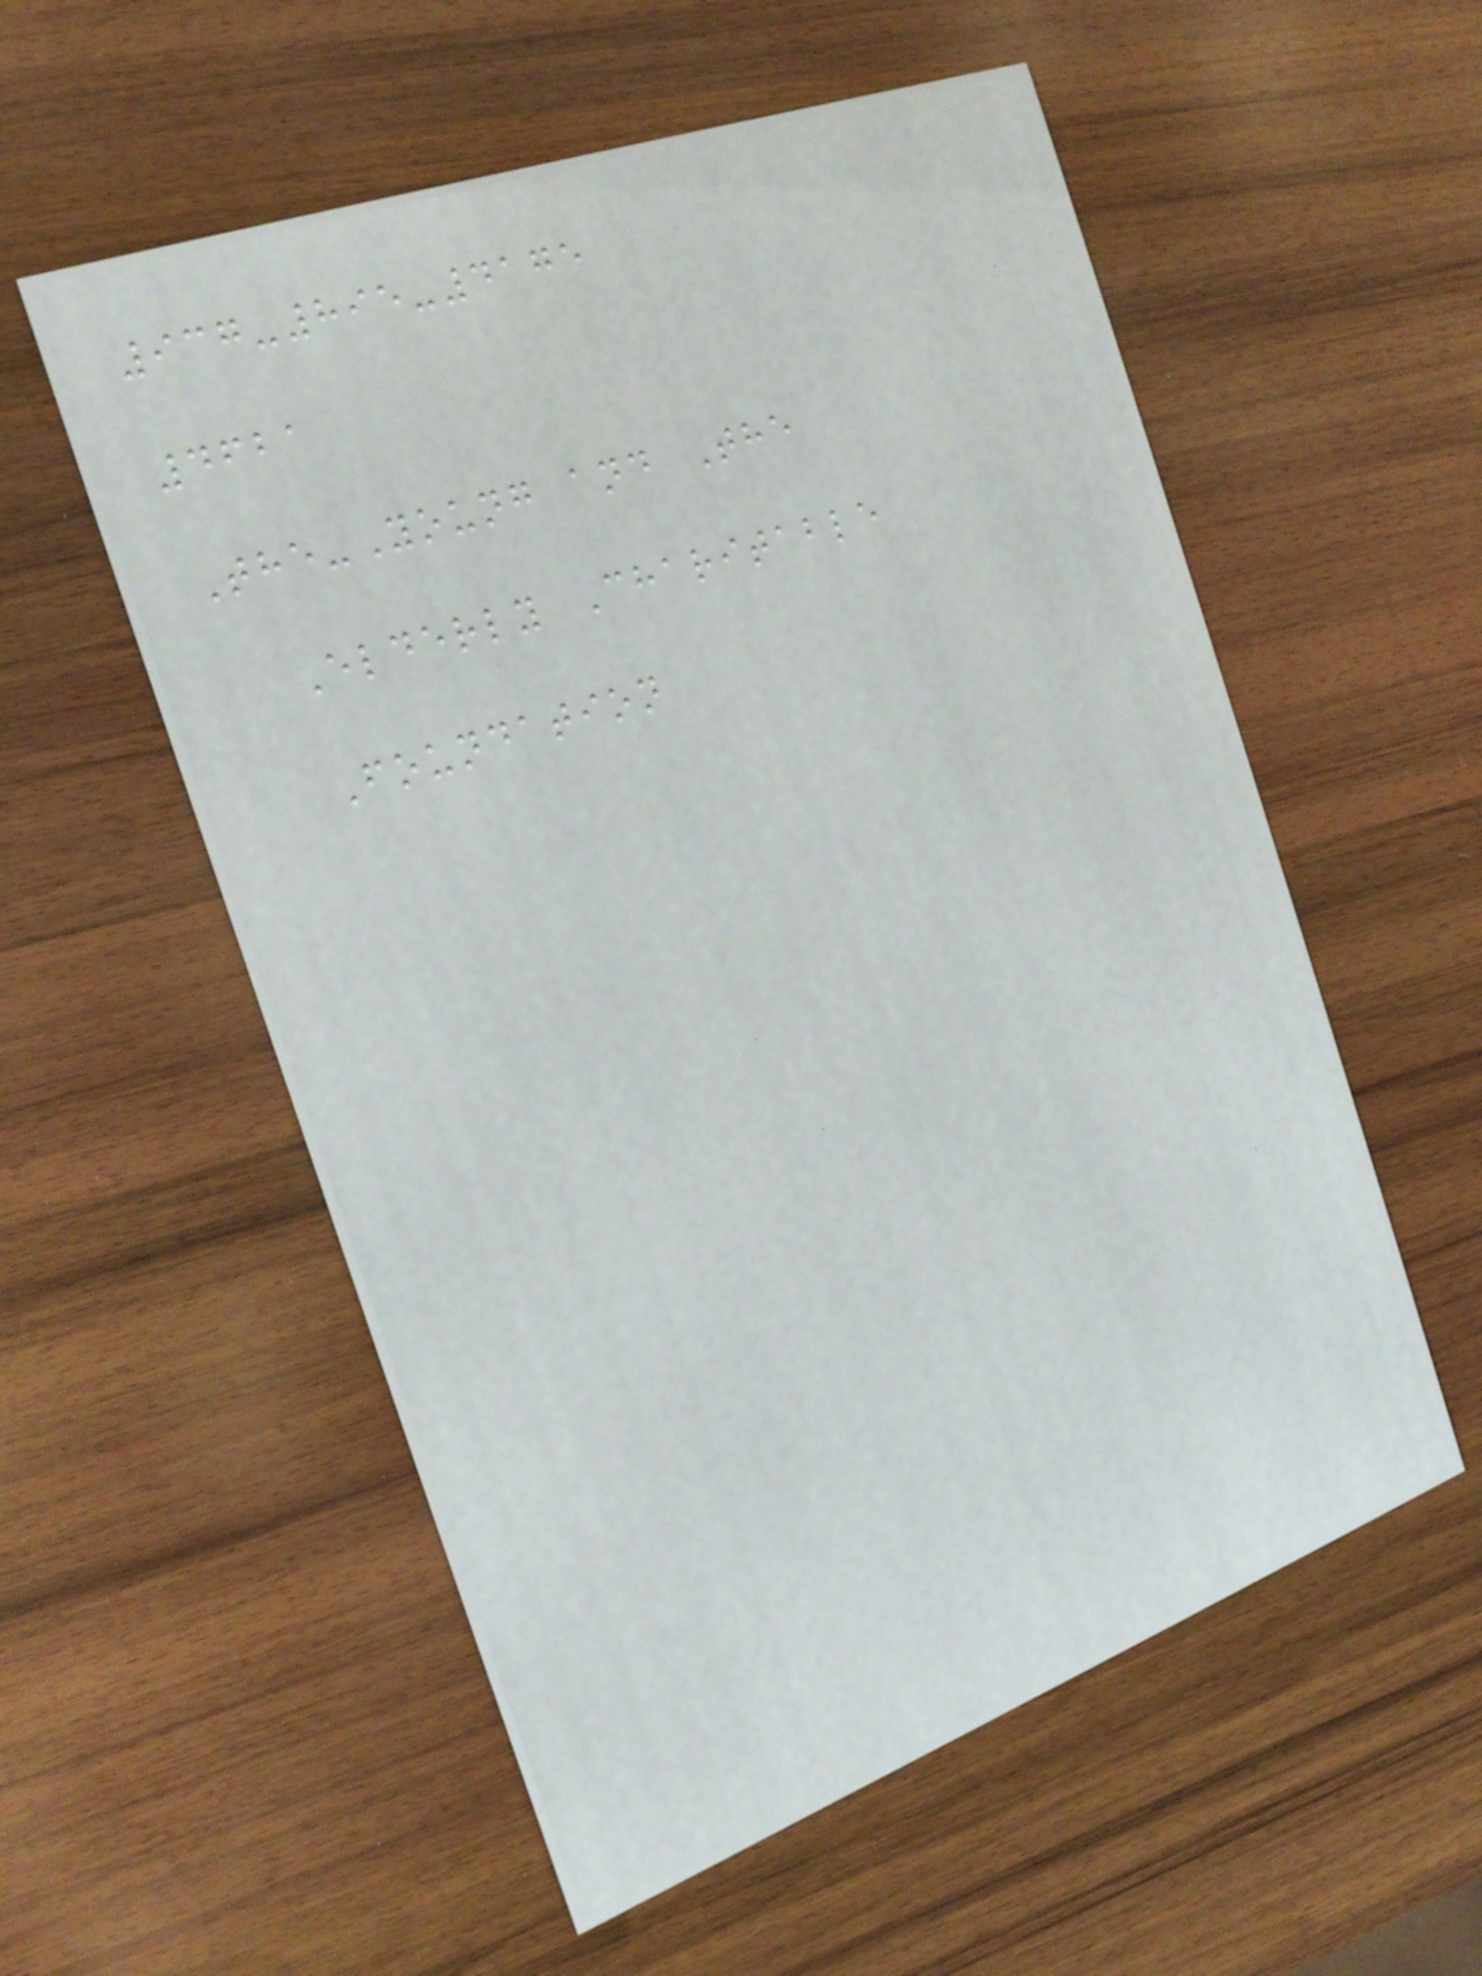937-895-4175
4621
The-Young and The
Elderly Charitable
Foundation
